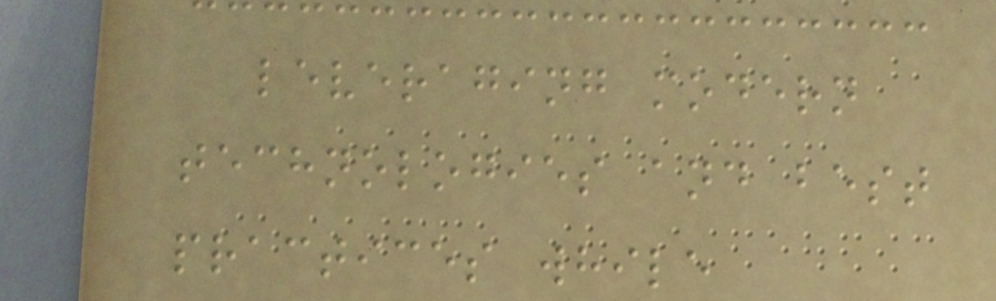leveraging modern
technologies and best
practices while
